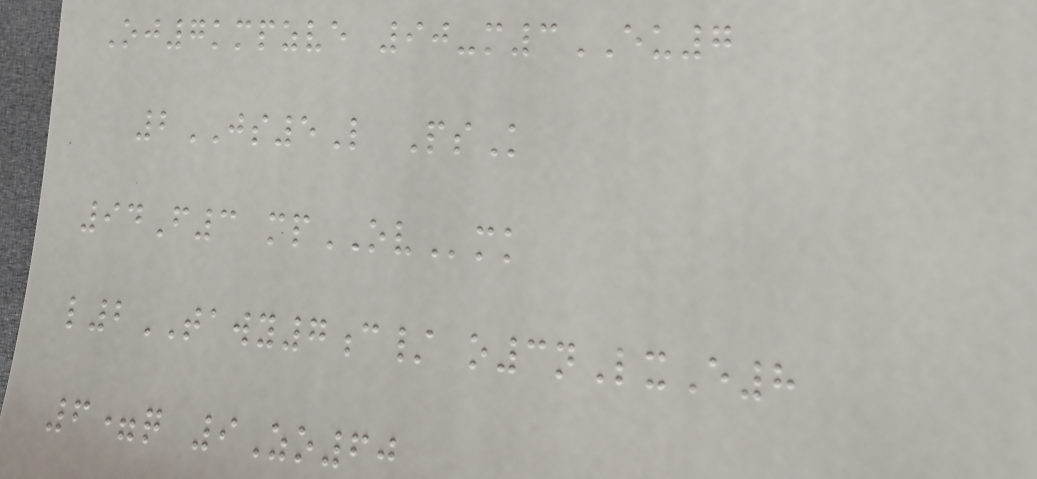Oj7kmpzve 90-m3EU7
2JS5L PsK
94F3 mpOVmk
l2TAWY7c/ o3nLxE8
6=q 9Zo60
